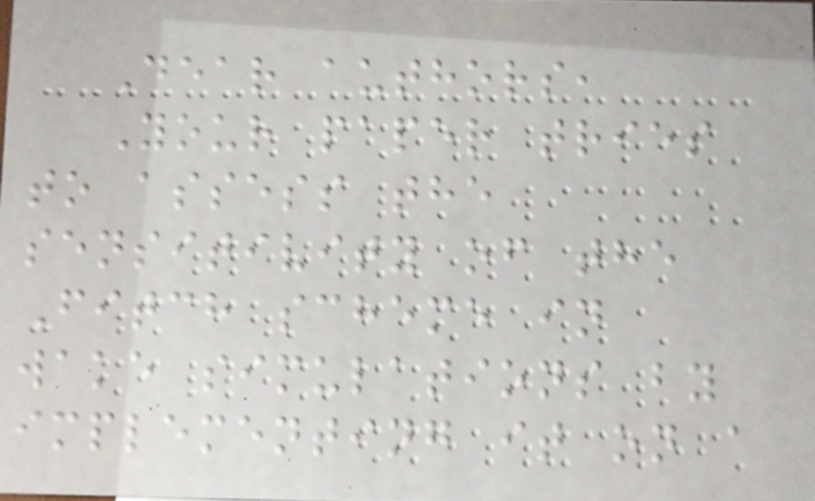Dear authors,
Your paper tries
to assess the
sensitivity of the
Fitch scheme in
wake simulations by
implementing it on a
